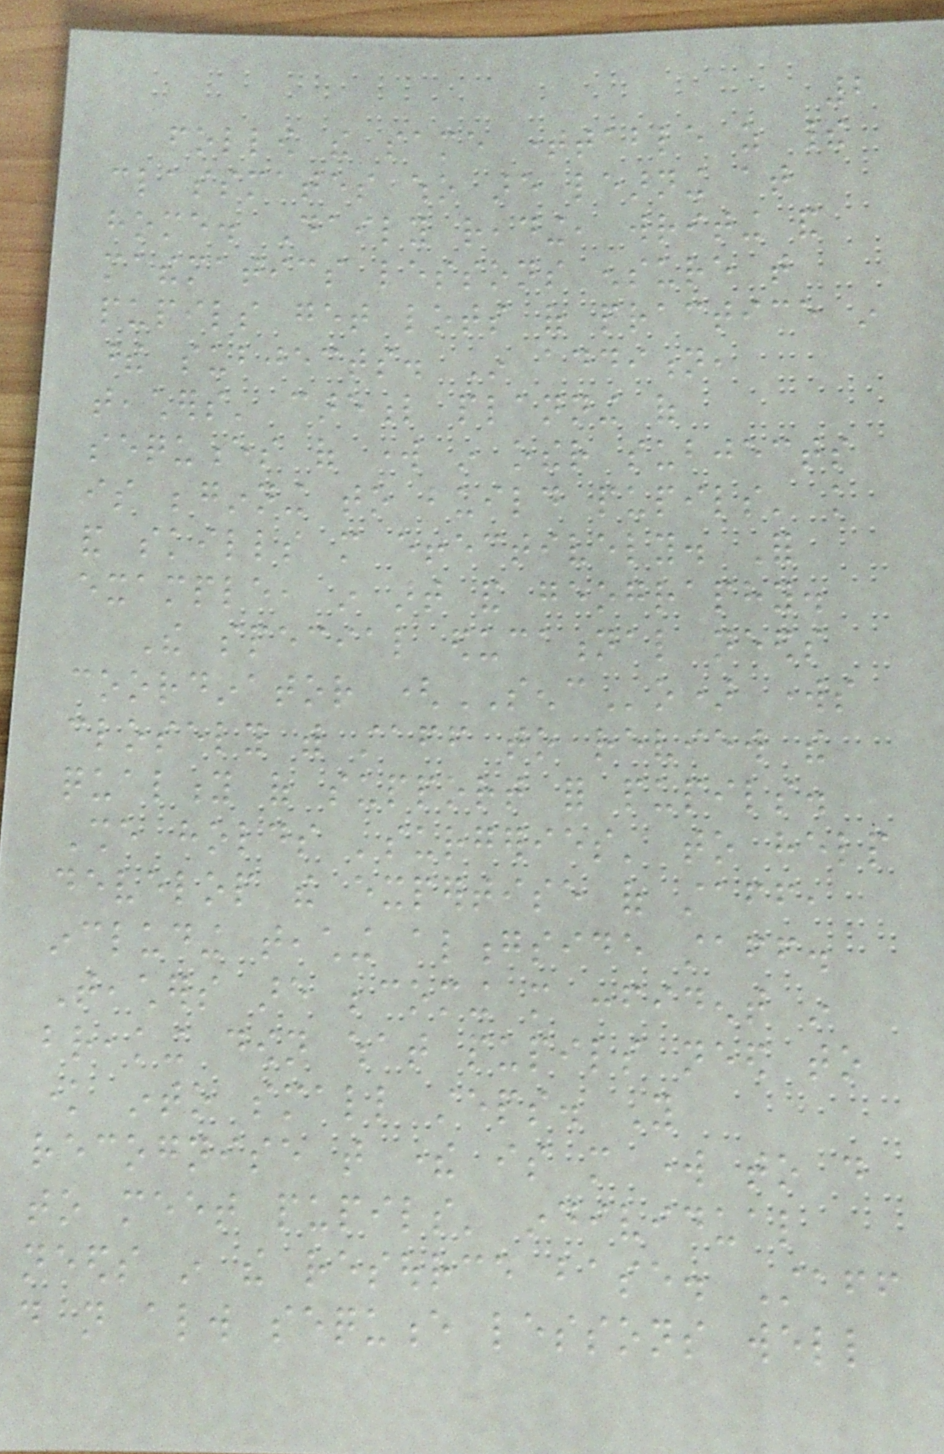2
follow the same timetable as their
classmates who are learning at
home. Daily reading, writing and
mathematics lessons ensure that
pupils get lots of practice in
these subjects. In addition,
teachers' careful planning of
sequences of work in other subjects
is beginning to build pupils' knowledge
and skills more effectively. For
example, in art and geography.
The special educational needs
coordinator (SENCo) works
closely with staff to review the
quality of support for pupils.
She holds 'surgeries' to help
develop the expertise of staff,
including teaching alongside staff.
Teachers are becoming more confident in
breaking down what pupils need to
know into small steps. You
recognise that there is more work to do
to meet pupils' individual
needs in the resource base. Staff
do not always sequence lessons well
